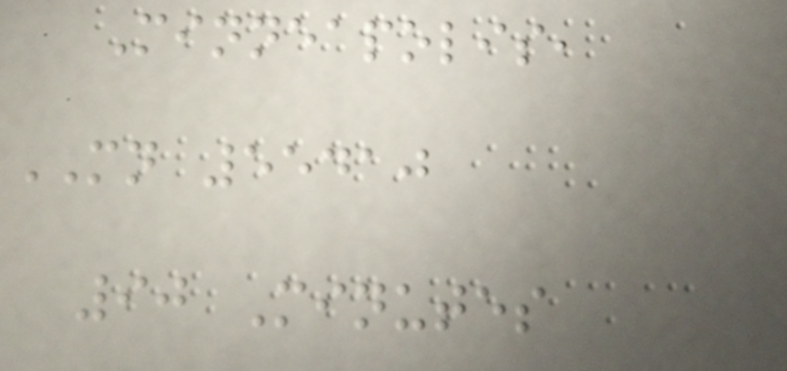Minneapolis,
MN 55410
90 Minutes
